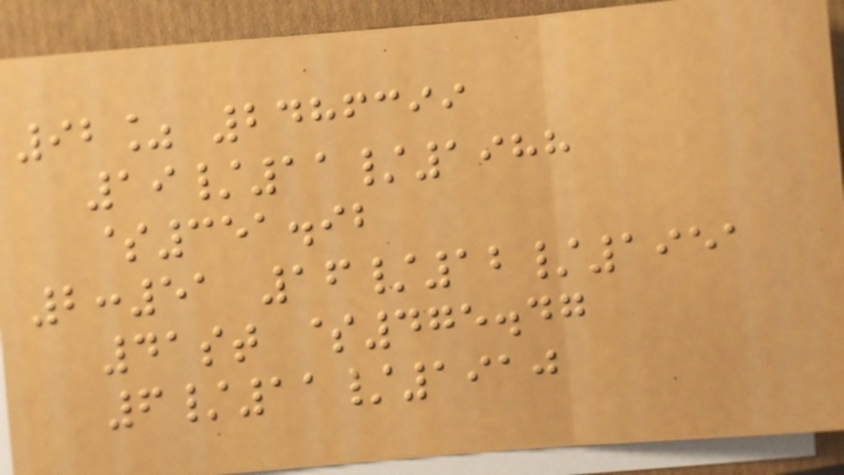92% 2486399
19/11/1988
$351.92
2:51 16/12/1951
41st $475.47
6/11/1910
